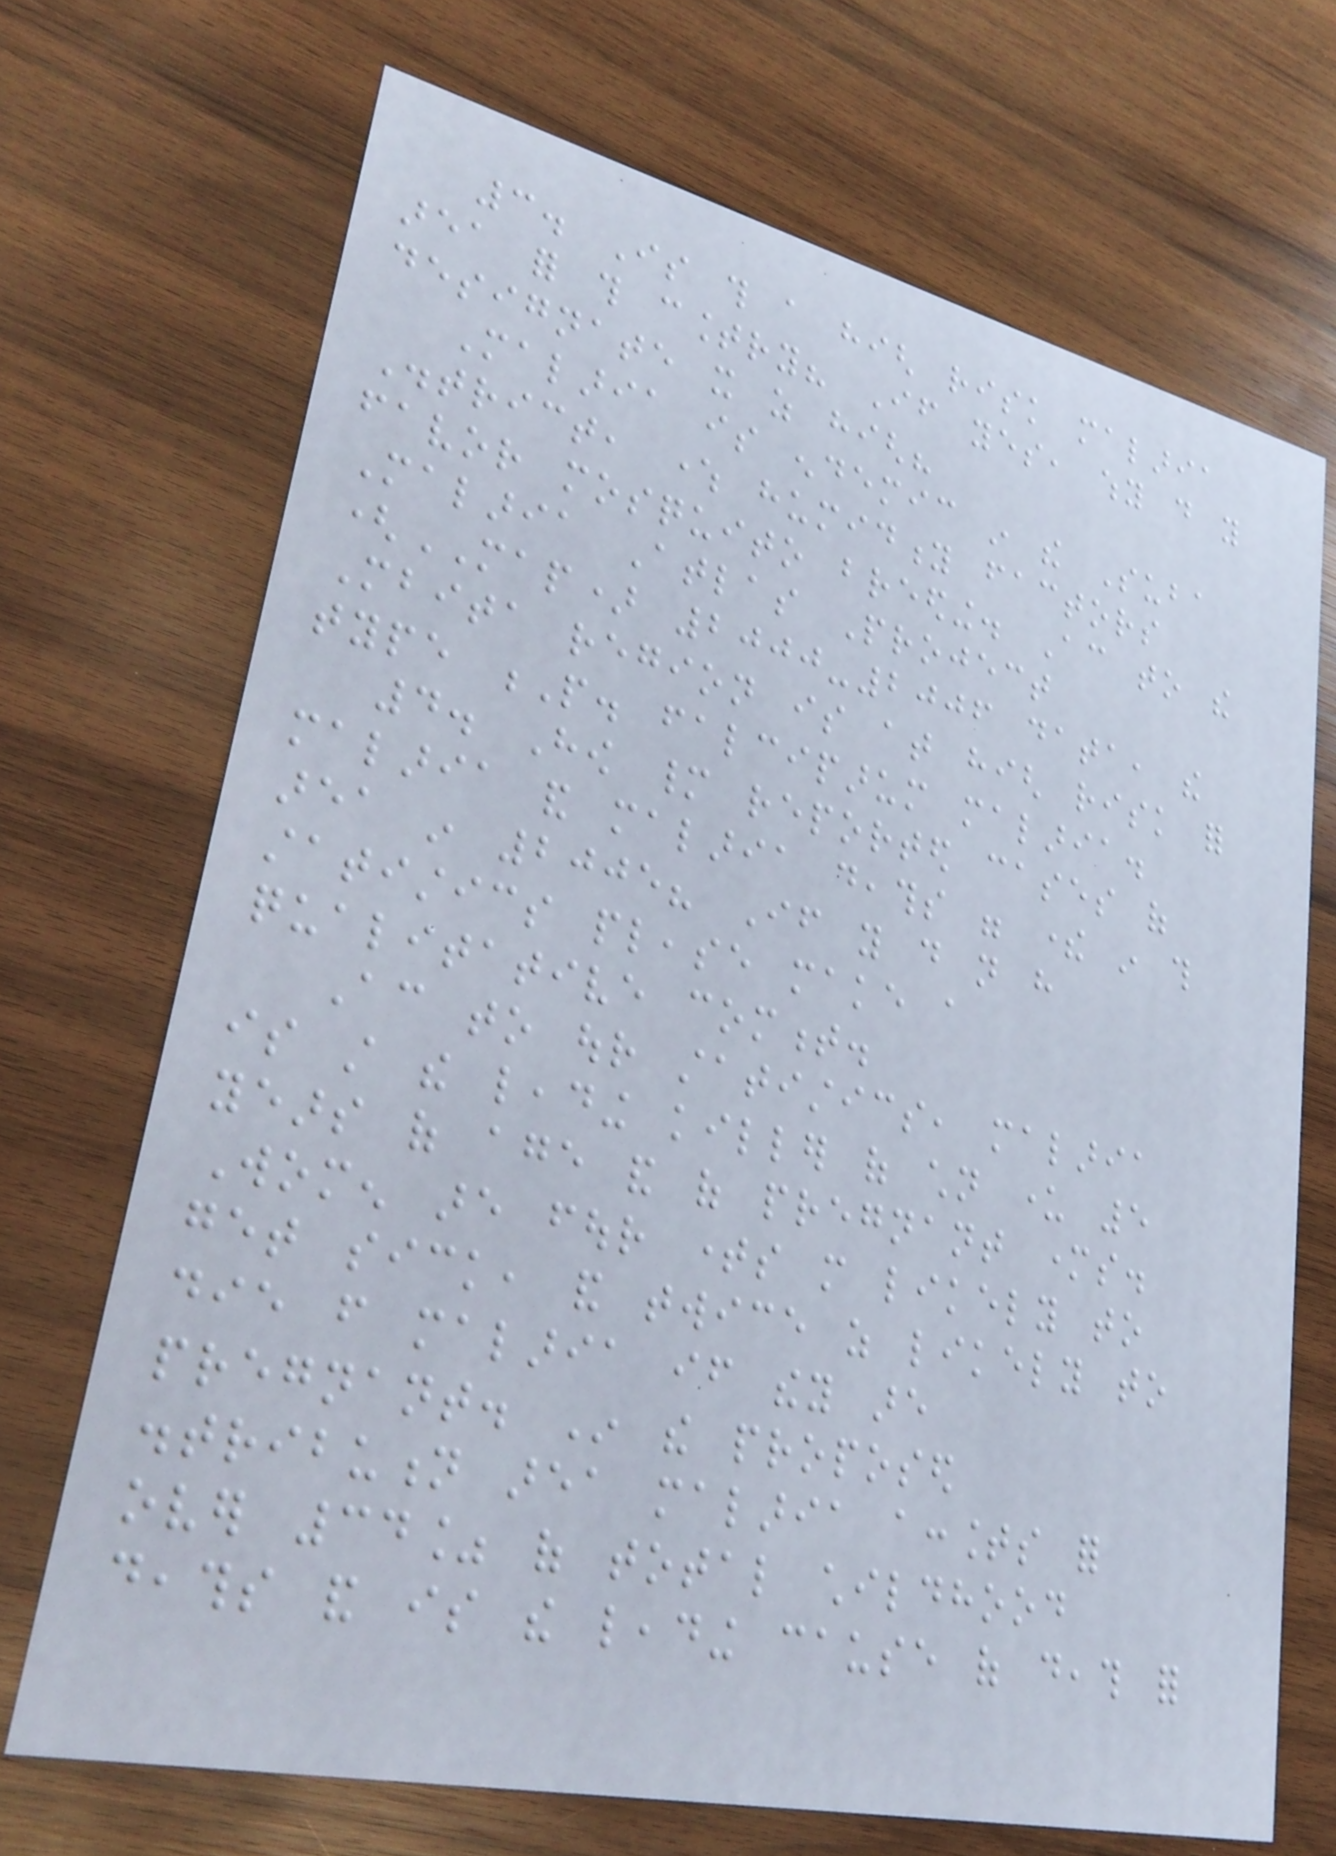3. Is this a high risk malaria
area for this country? If yes, why do you
designate it as high?
Malaria is endemic in the Suba
District, where humidity factors
favor mosquito breeding. According to the
Malaria Atlas Project
(MAP) 2000-2006 data, the
Mbita region is at high risk for
type P. falciparum malaria.
4. How many reported cases of
malaria and malaria deaths were there in this
area in 2005? If you do not have
statistics please make a
qualitative comment.
According to our statistics, malaria
is still the leading killer of children under 5
years of age and of pregnant mothers.
Women are four times more likely to
get sick, and twice as likely to
die from malaria if they are
pregnant. In the proposed
distribution area malaria accounts for
over 34% of total childhood
deaths and is the leading cause of death for
